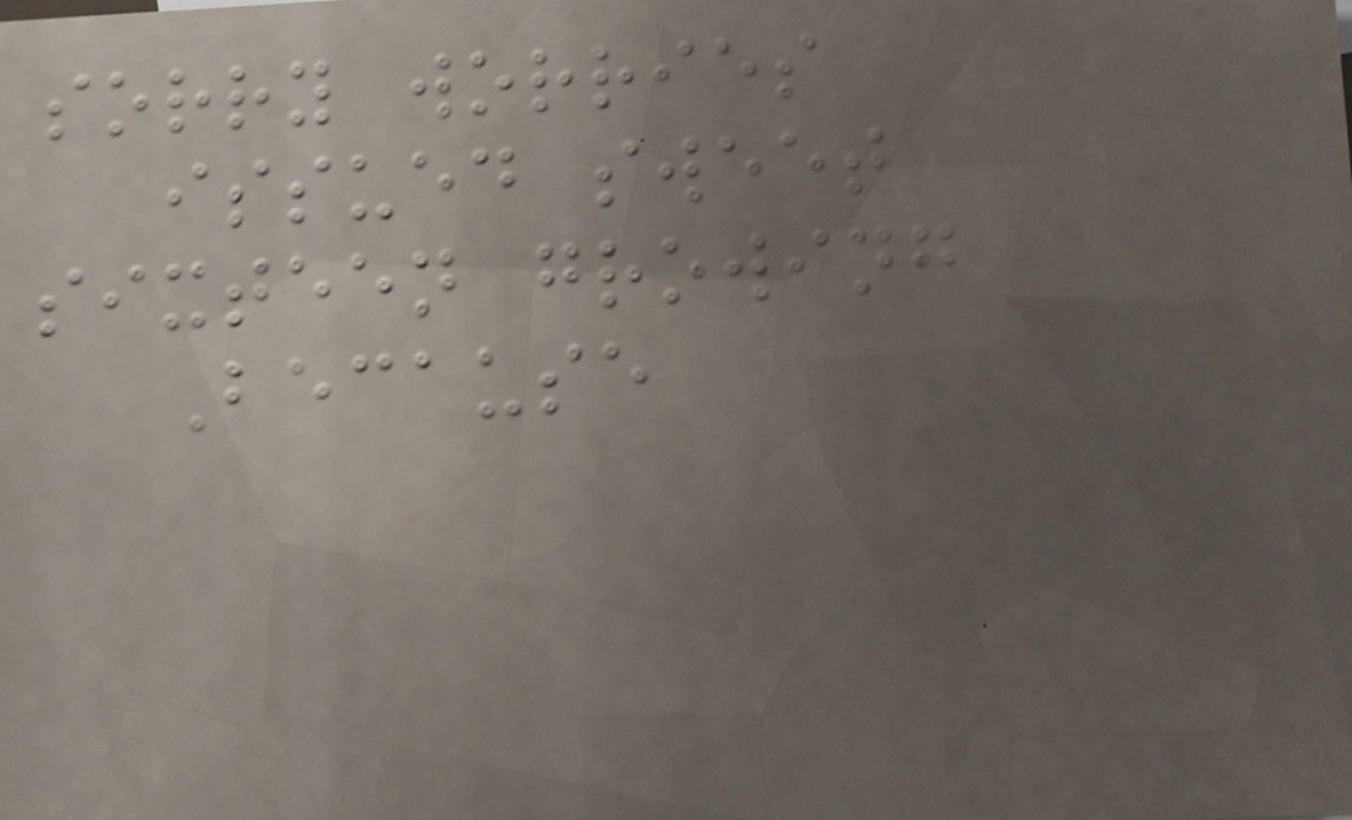sorry worries
issued sweet
sixteen growing
Because
